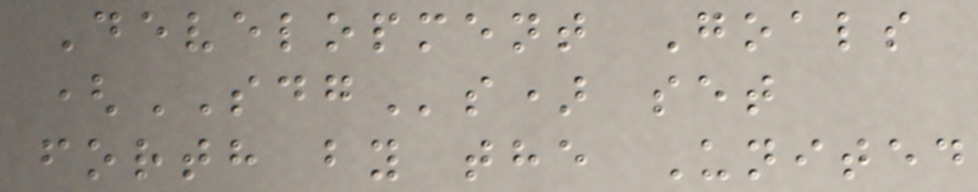Development Goals
(SDGs) set
forth by the United
